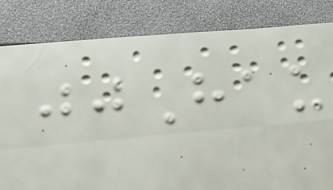jjHau
